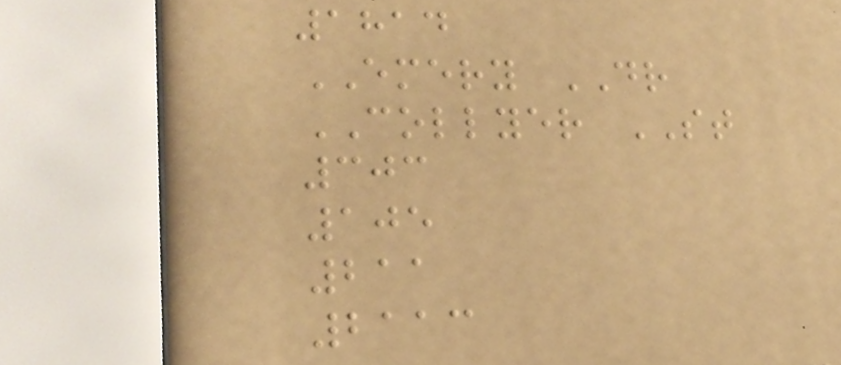1814
EMERY DR
COLLYER ST
303
105
211
2113
